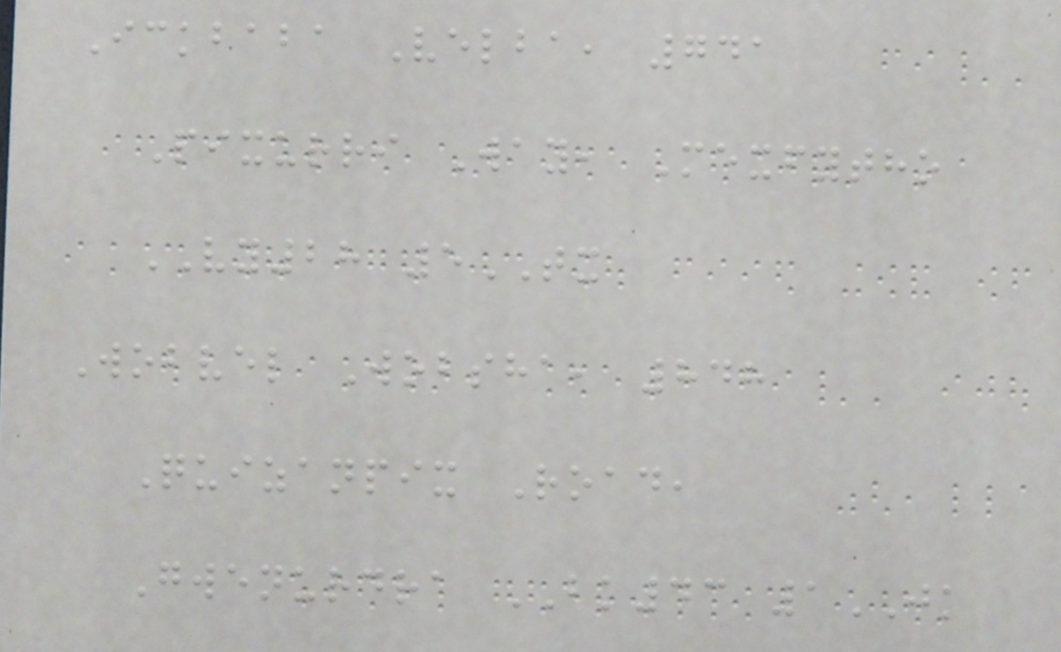Ickbaba Velba, 741
Pixurri Way, Mexfytho
VY28 5TX
Wobvel Wobsha, 848
Quizanpix Road,
Gwenurdra BK43 1JK
